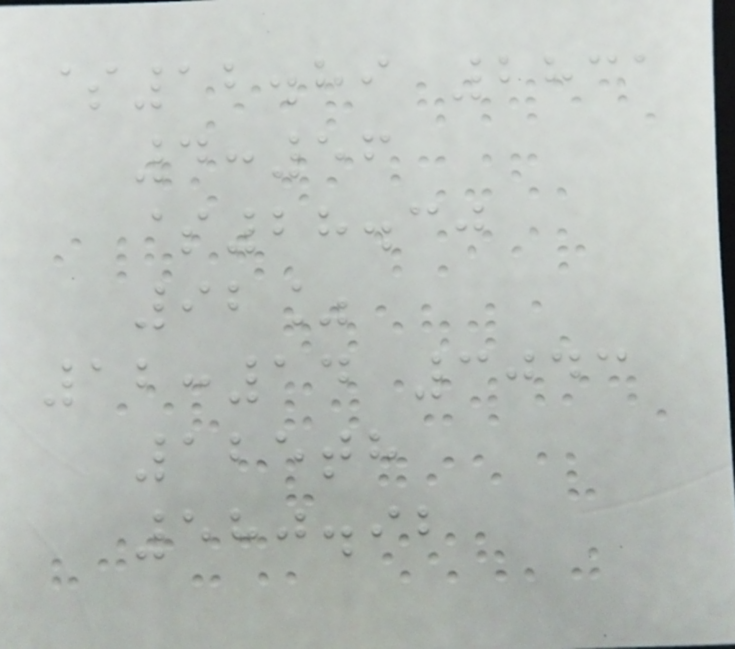$12.89 2831
4:56
$28.30
92%
12:14 3043
125th
580.92
